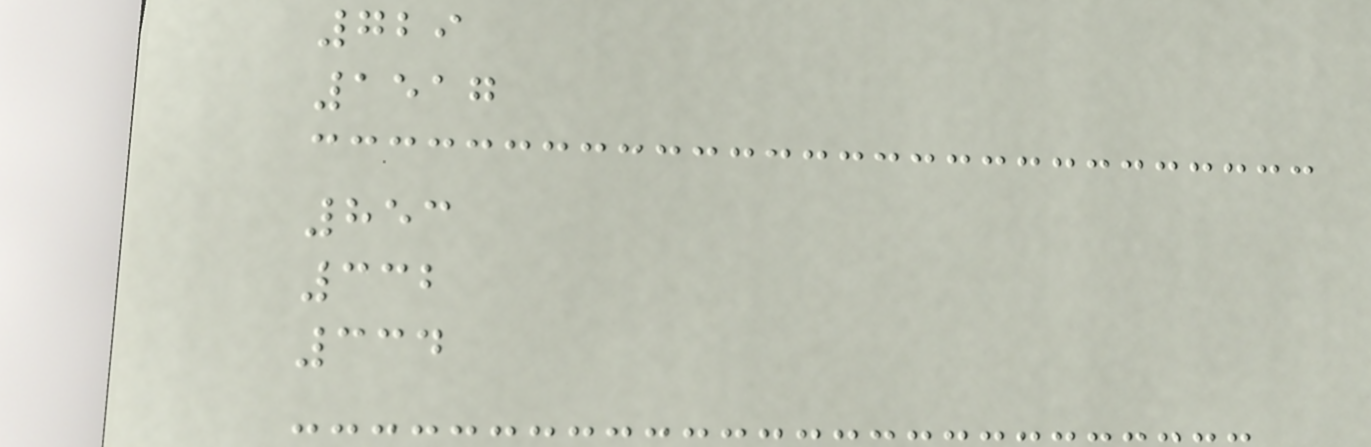729
1517
853
332
334
